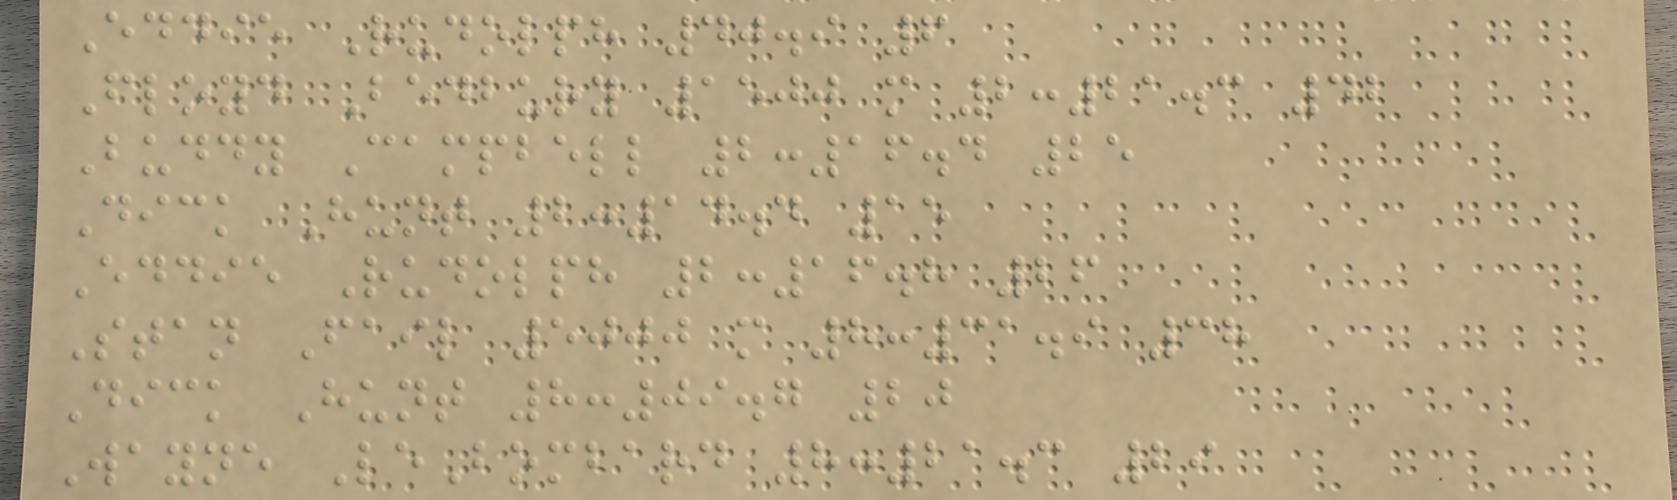Eddie Rudolph 40.9 6
Floyd Bedbury 1500 m 2:21.3 42
Buddy Campbell 2:16.4 25
Dick Hunt 2:14.4 15
Eddie Rudolph 2:16.8 26
Stan Fail 5000 m 8:31.9 38
Dick Hunt 8:09.7 20
Wayne LeBombard 8:21.3 29
